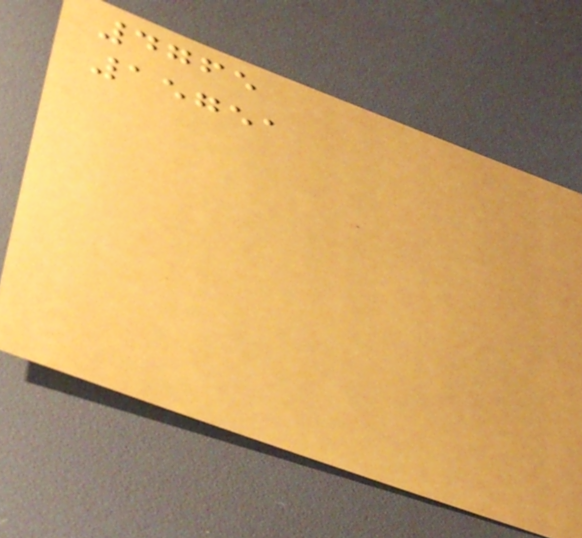4765
15751
